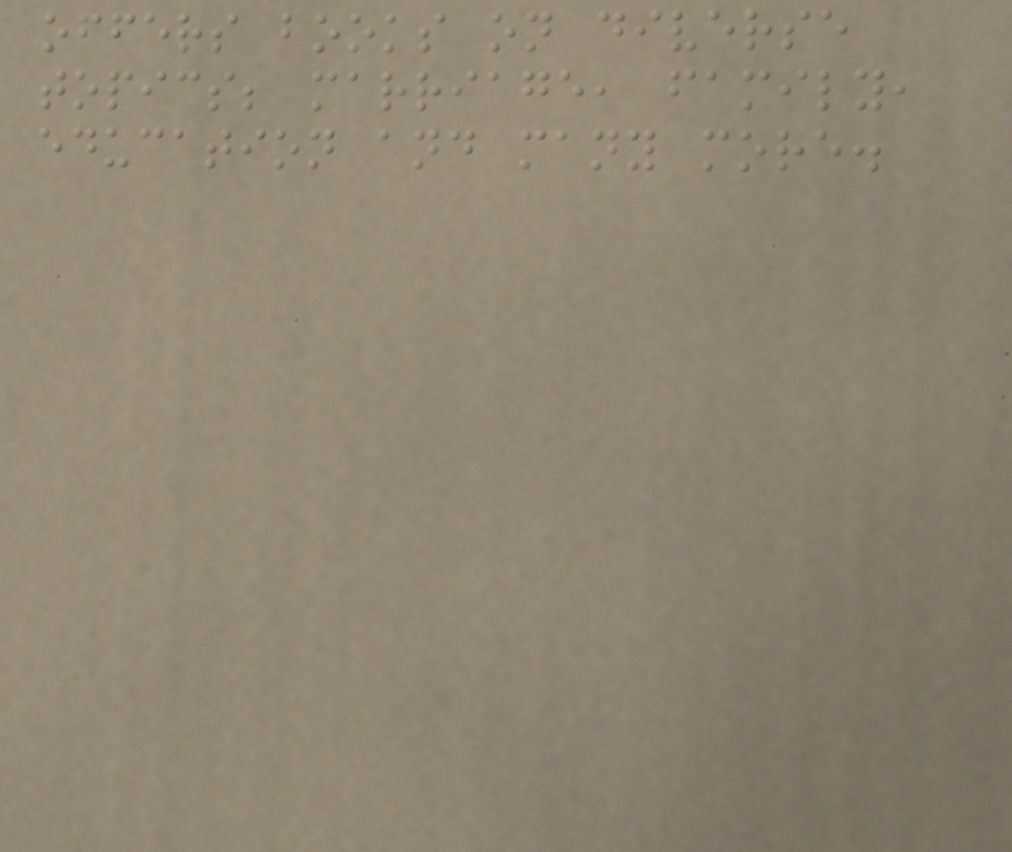offers books on diverse
topics; marriage, family,
education and many more.
